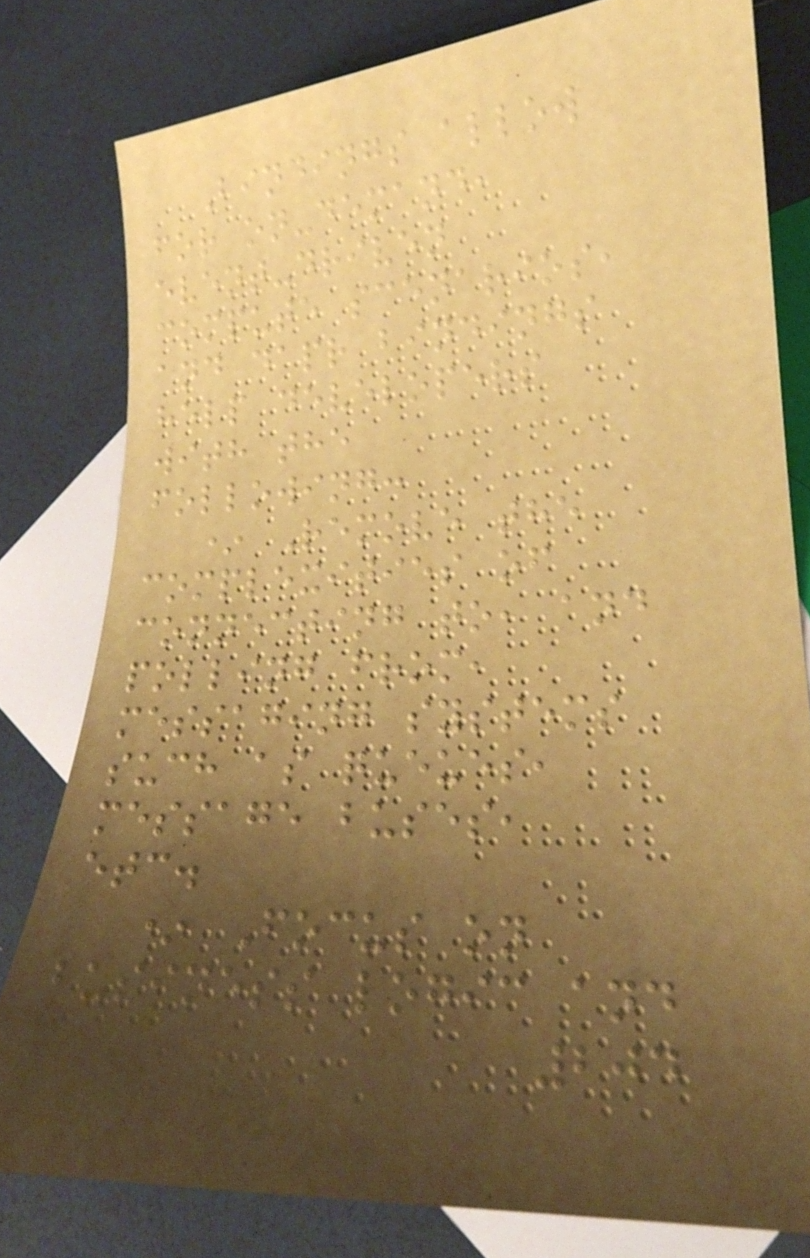Bindings allow
for on-demand,
event-driven
compute scenarios,
and dapr bindings
help developers
with the
following:
* Remove the
complexities of
connecting to, and
polling from,
messaging systems
such as queues,
message buses,
etc.
* Focus on
business logic and
204
